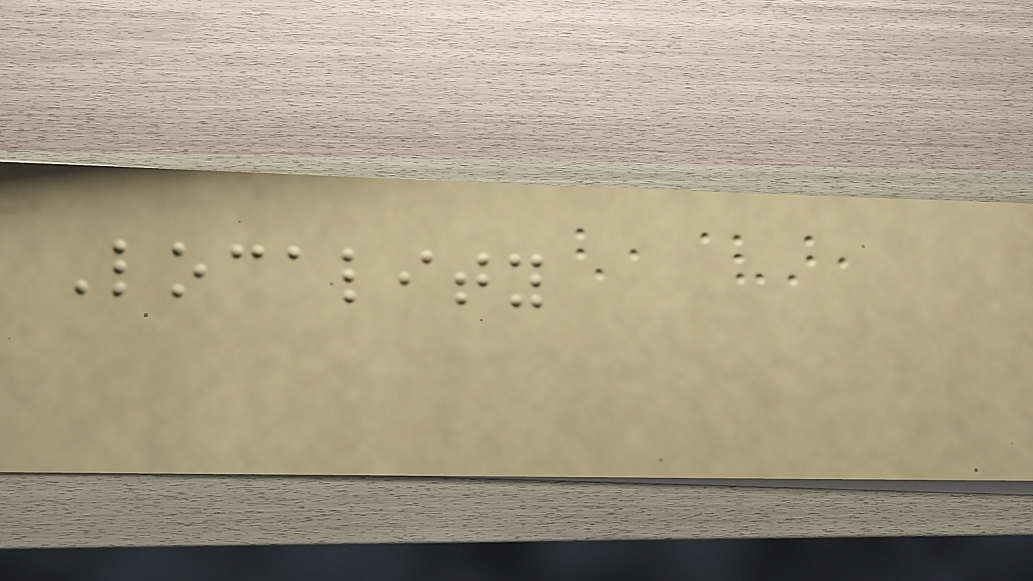Locality
